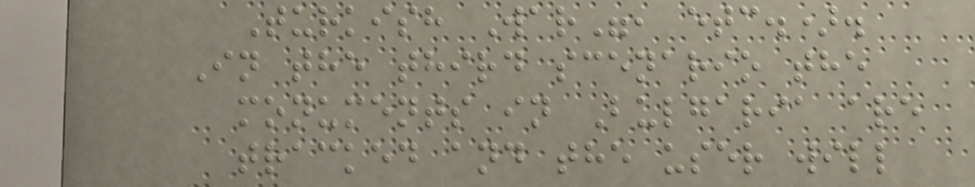Turkish War", etc.).
In the third scenario the
monuments in Bulgaria are
tracked and the user will
